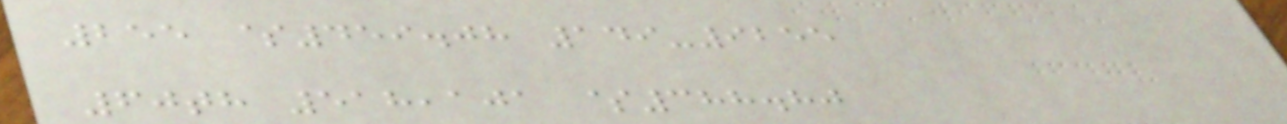255 $459.08 149-9255
60th 518,101 $388.80
